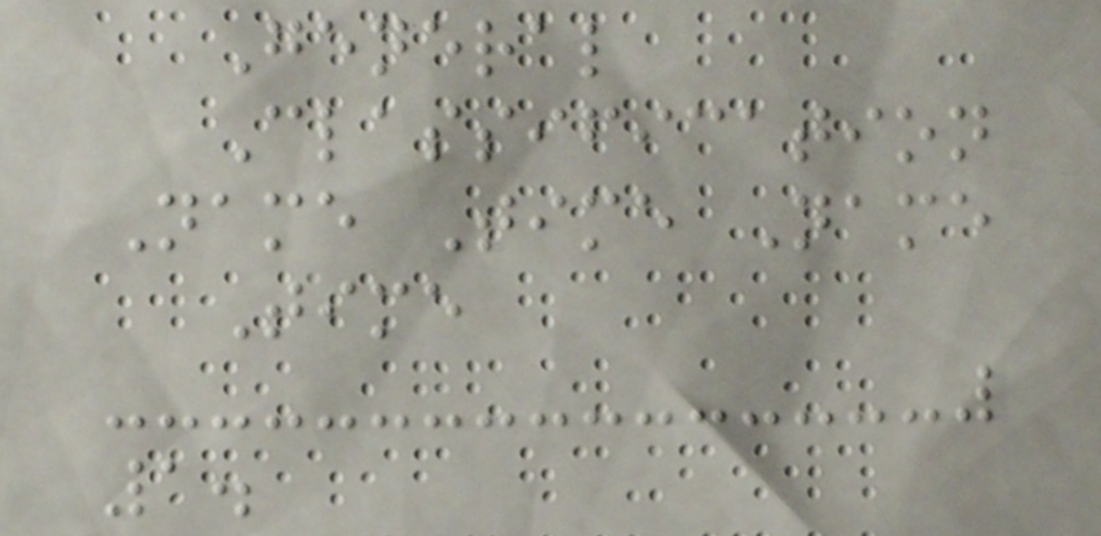General
Classification
Name Time Name
Time
1.
